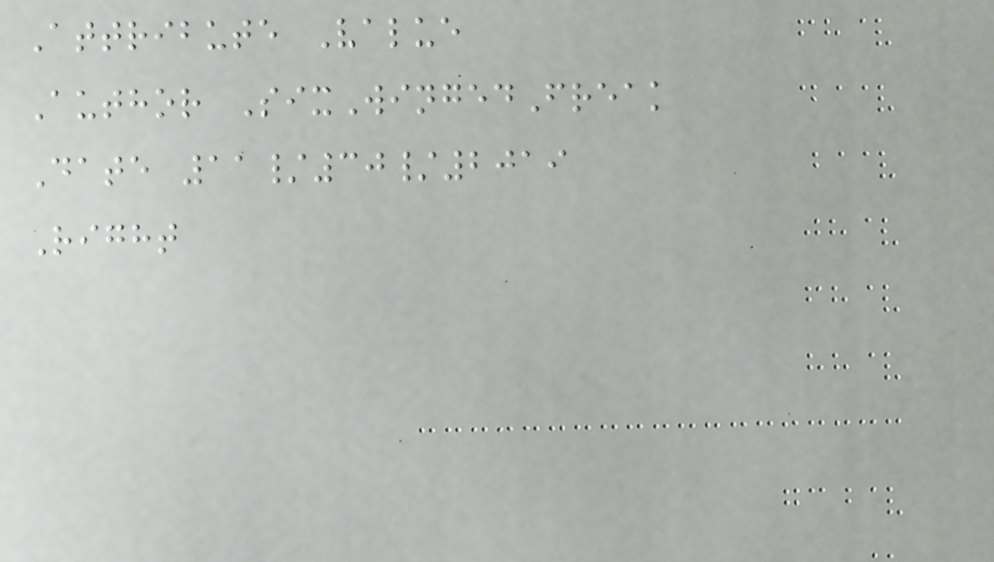Attribute Value
Author SixWingedFreak
Date 11/30/2019
Right
